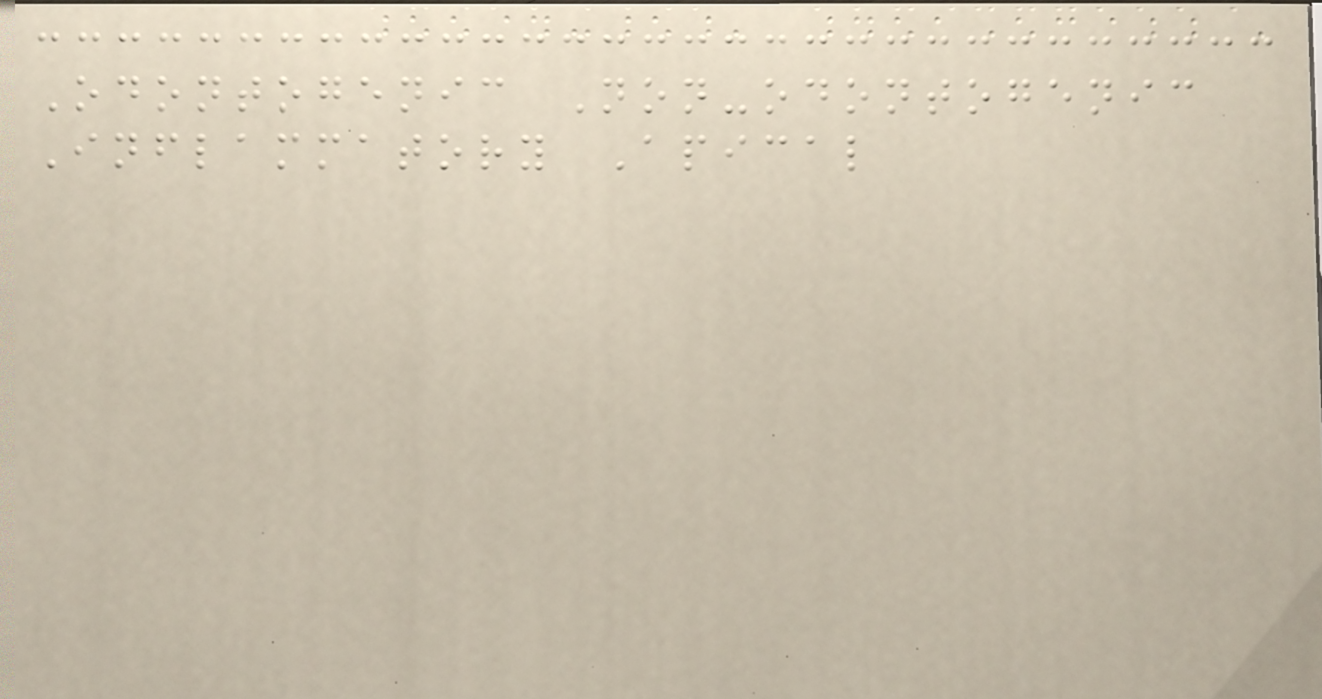Odontogenic Non-odontogenic
Inflammatory Apical
